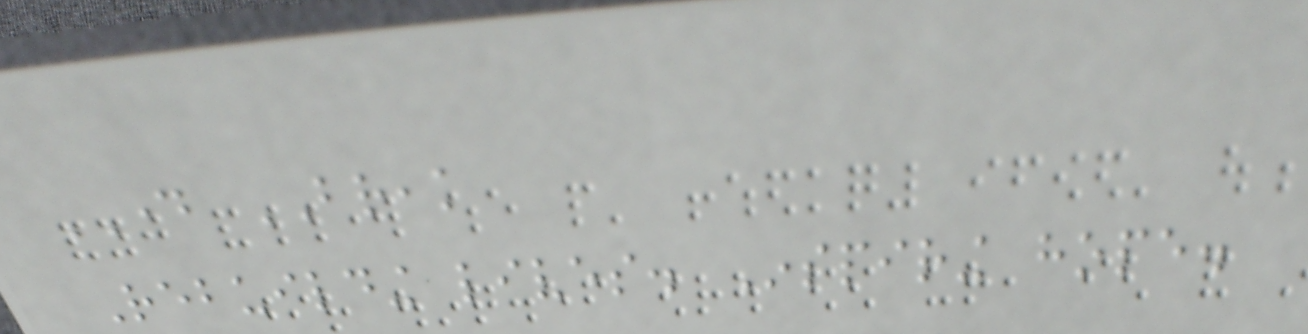DAY BREAK
Rebuilding lives. Inspiring hope.
